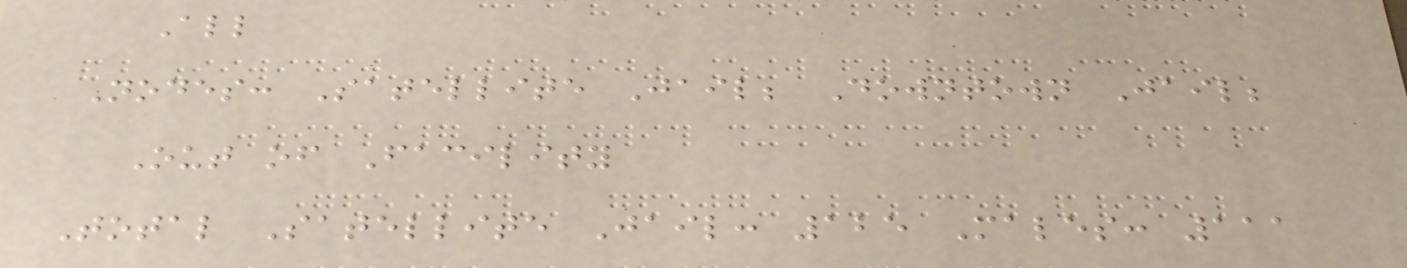All
Nodes: Satellite Jail; Downtown Jail;
Out of Facility
Total Satellite Jail: 125 Males: 111
